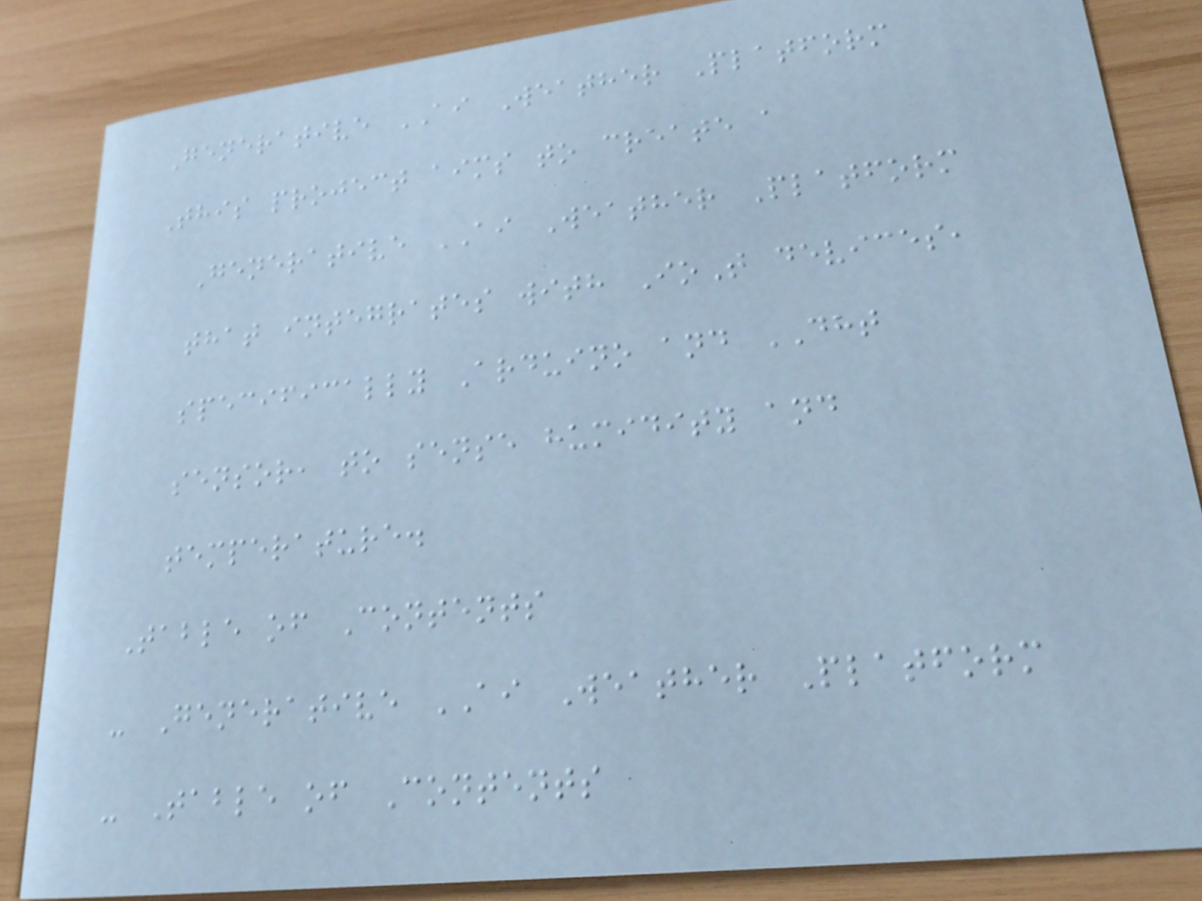Generative AI Weather Platform
This project aims to create a
Generative AI Weather Platform
that integrates with IoT devices,
specifically Arduino and DHT
sensor, to sense humidity and
temperature.
Table of Contents
- Generative AI Weather Platform
- Table of Contents
